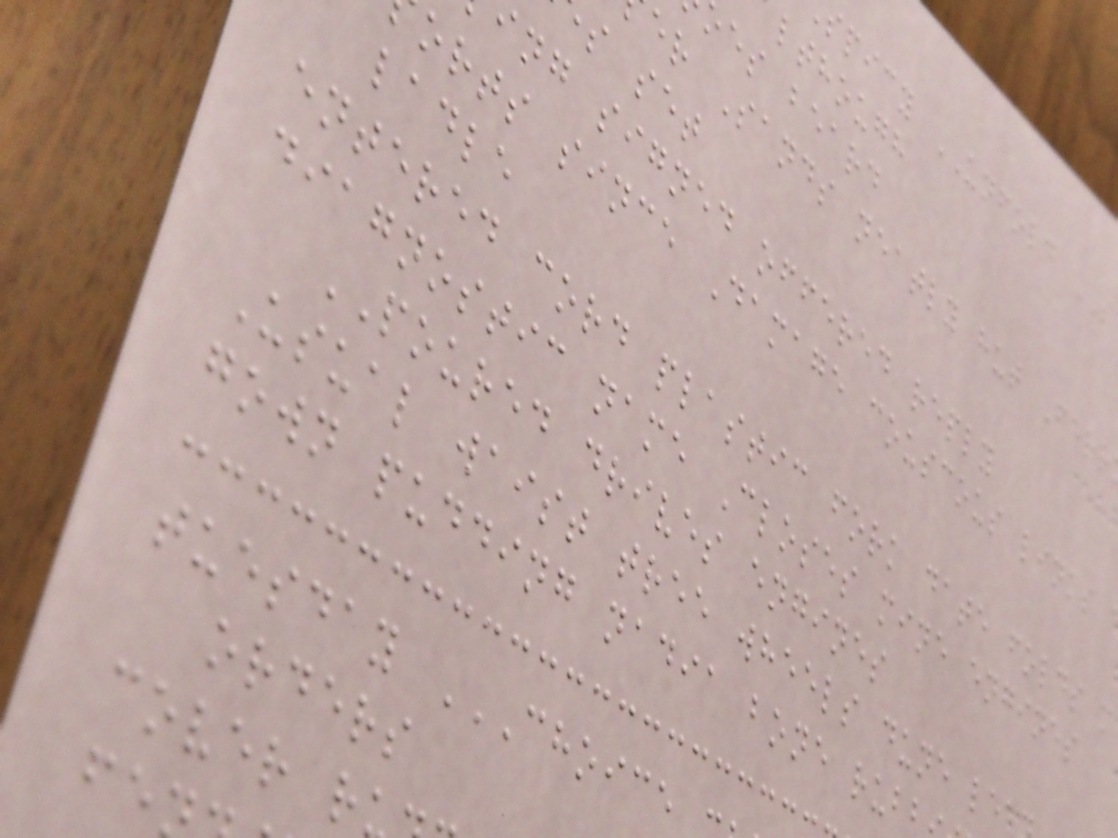spicy UNFOLD
lthough
es beard
er Sands neatly hut Ferr
s set
ing signed offered reply
orts since Damage couscous links
ladle
entered cord plastic fork date folds m
diagnostic name Closes mine engines
POURED drives engines
Usual waist tree wheels dune lea
gown pudding nadia bone rubb
orders
cover r
